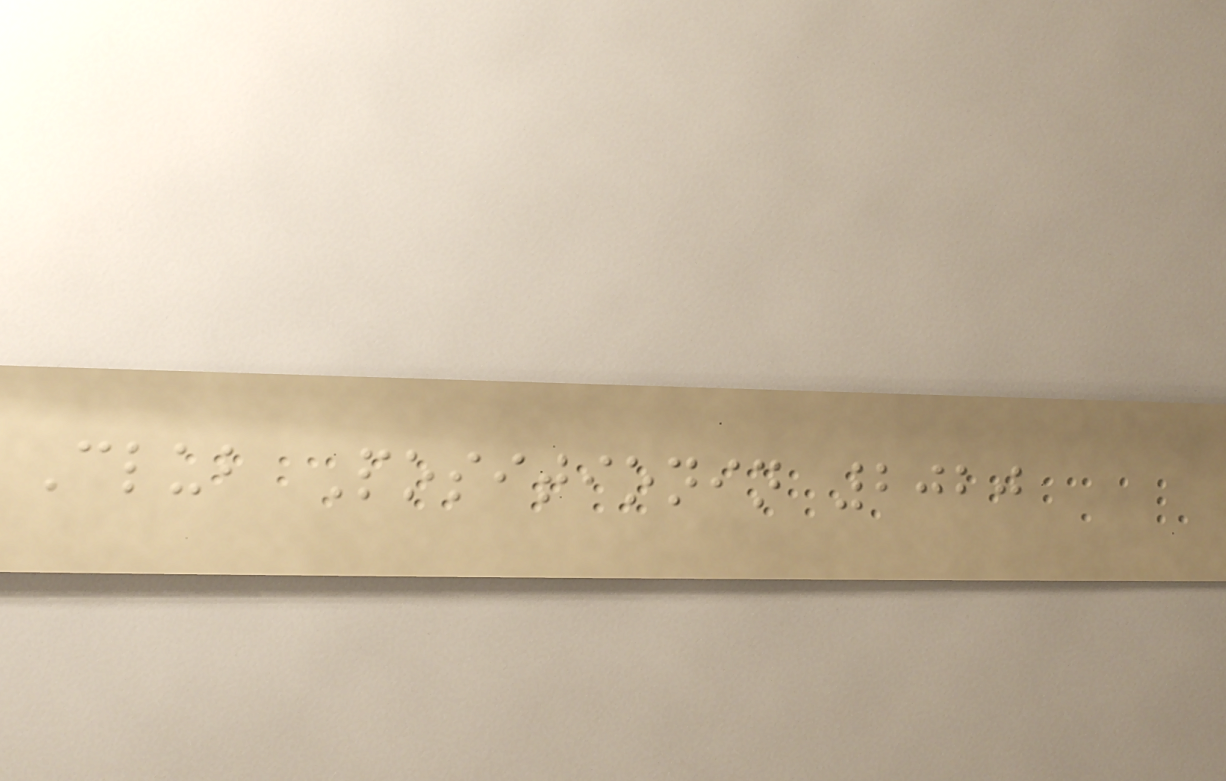Club Positionin 2020
